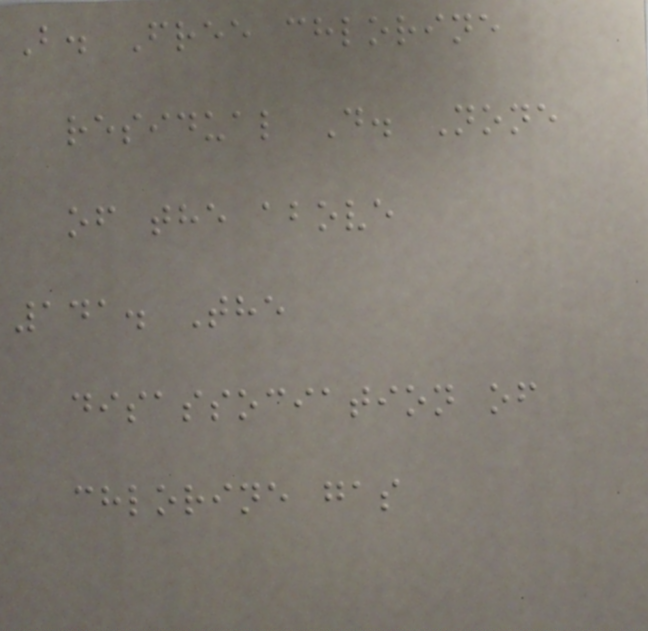B. Free chlorine
residual D. None
of the above
141. The
disassociation of
chlorine gas
